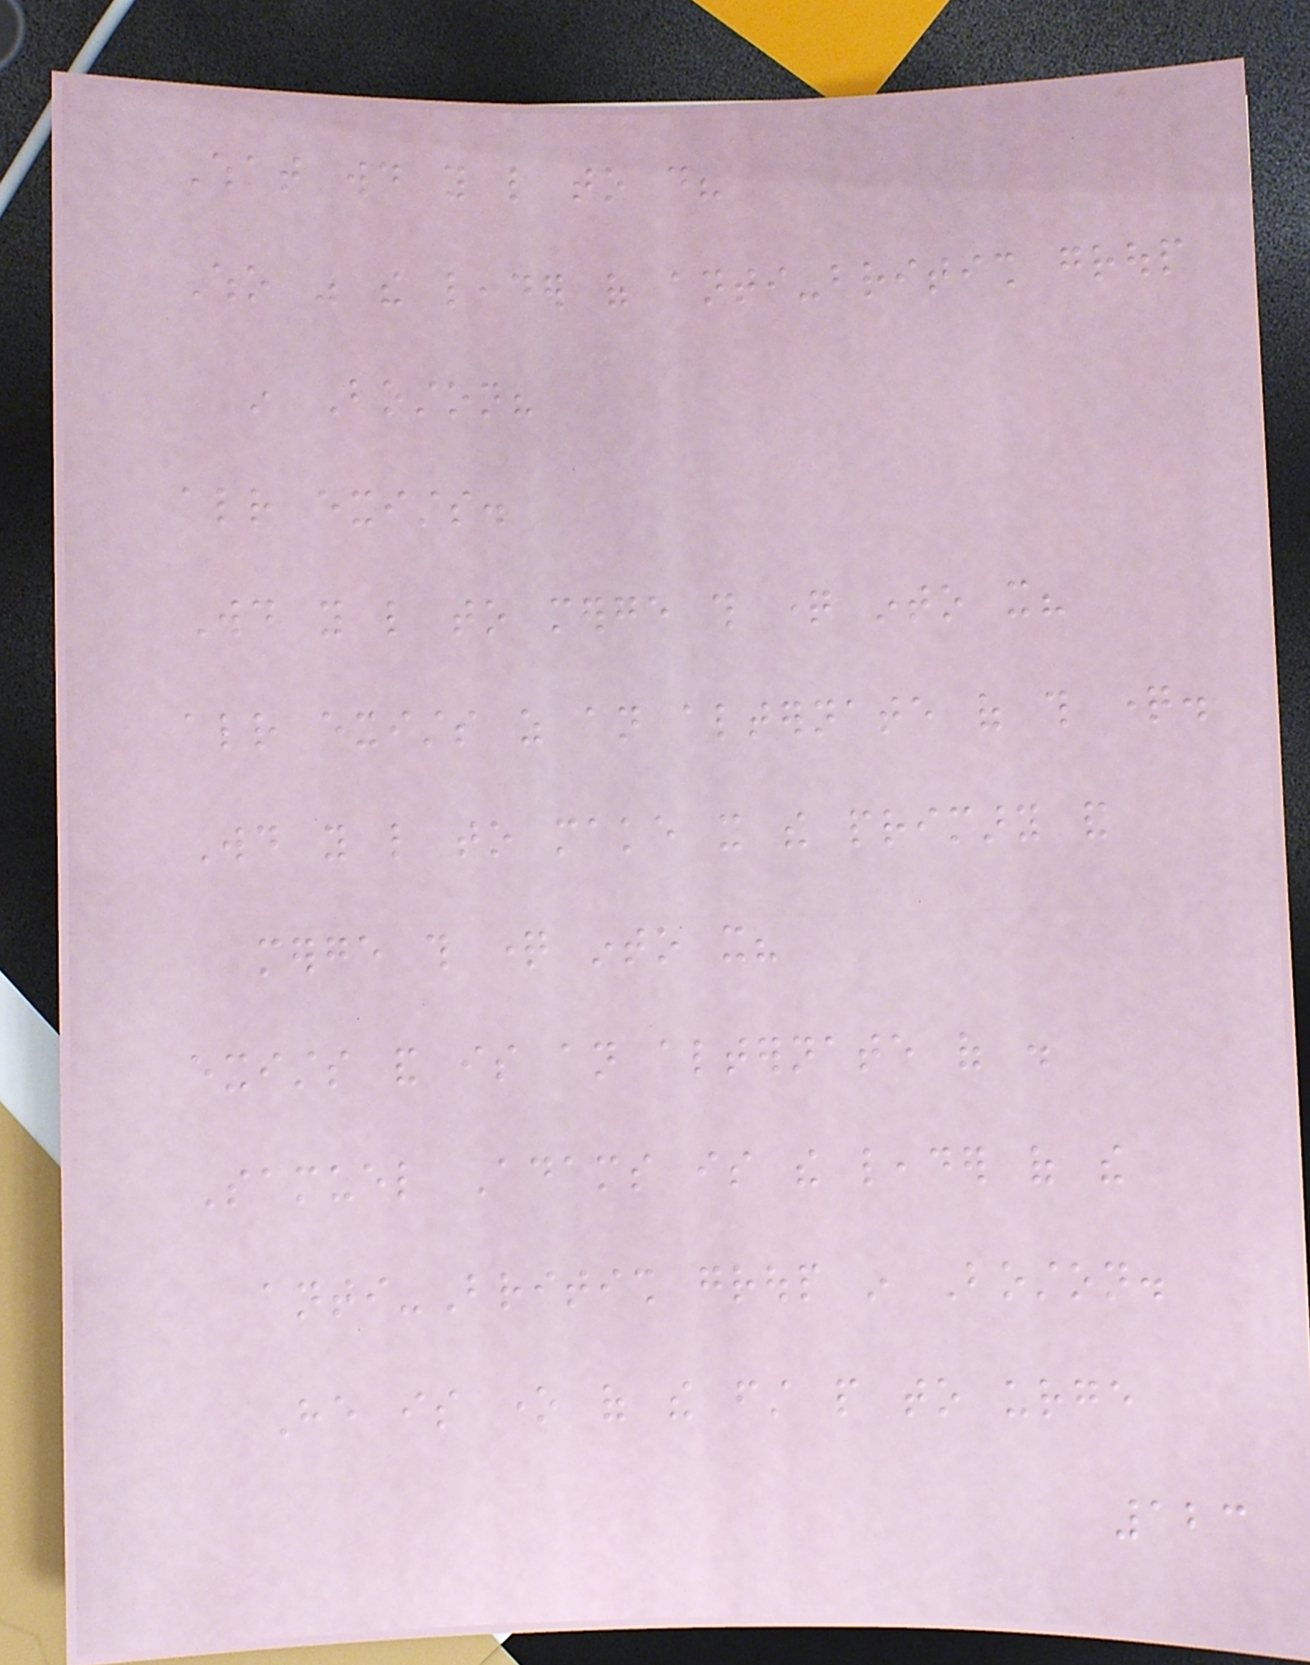What would you like to do?
Who was the leader of anti-british group
in Boston?
already exists.
Would you like to merge this question into it?
already exists as an alternate of this question.
Would you like to make it the primary and
merge this question into it?
exists and is an alternate of .
Samuel Adams is the leader of the
anti-British group in Boston.
He is one of the first people to urge
123
